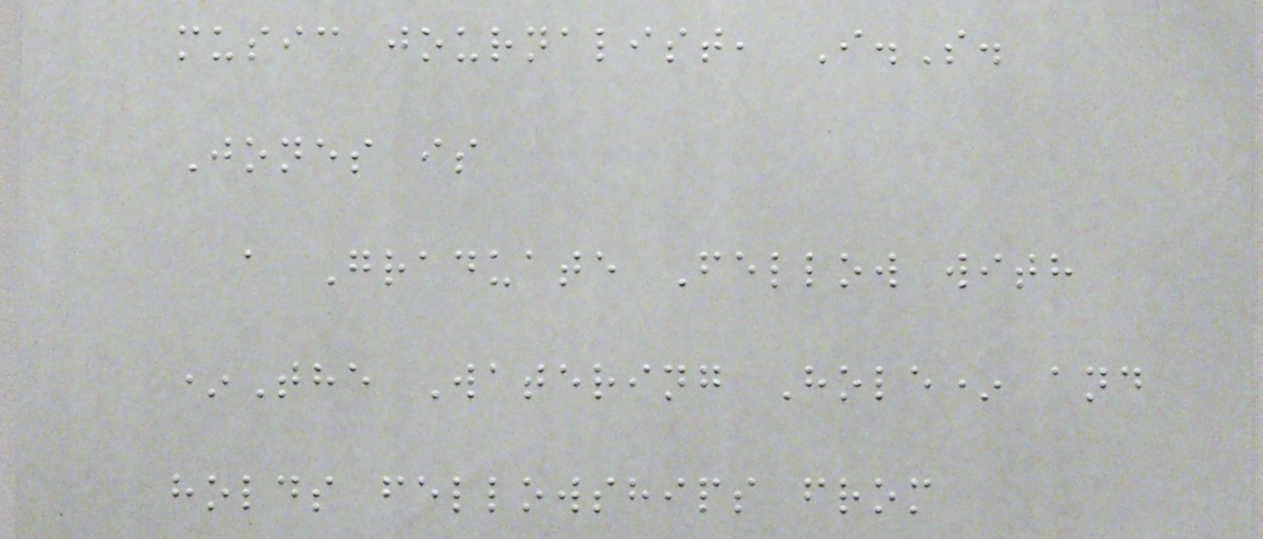music journalist, I.S.
Jones is
a Graduate Fellow with
*The Watering Hole* and
holds fellowships from
